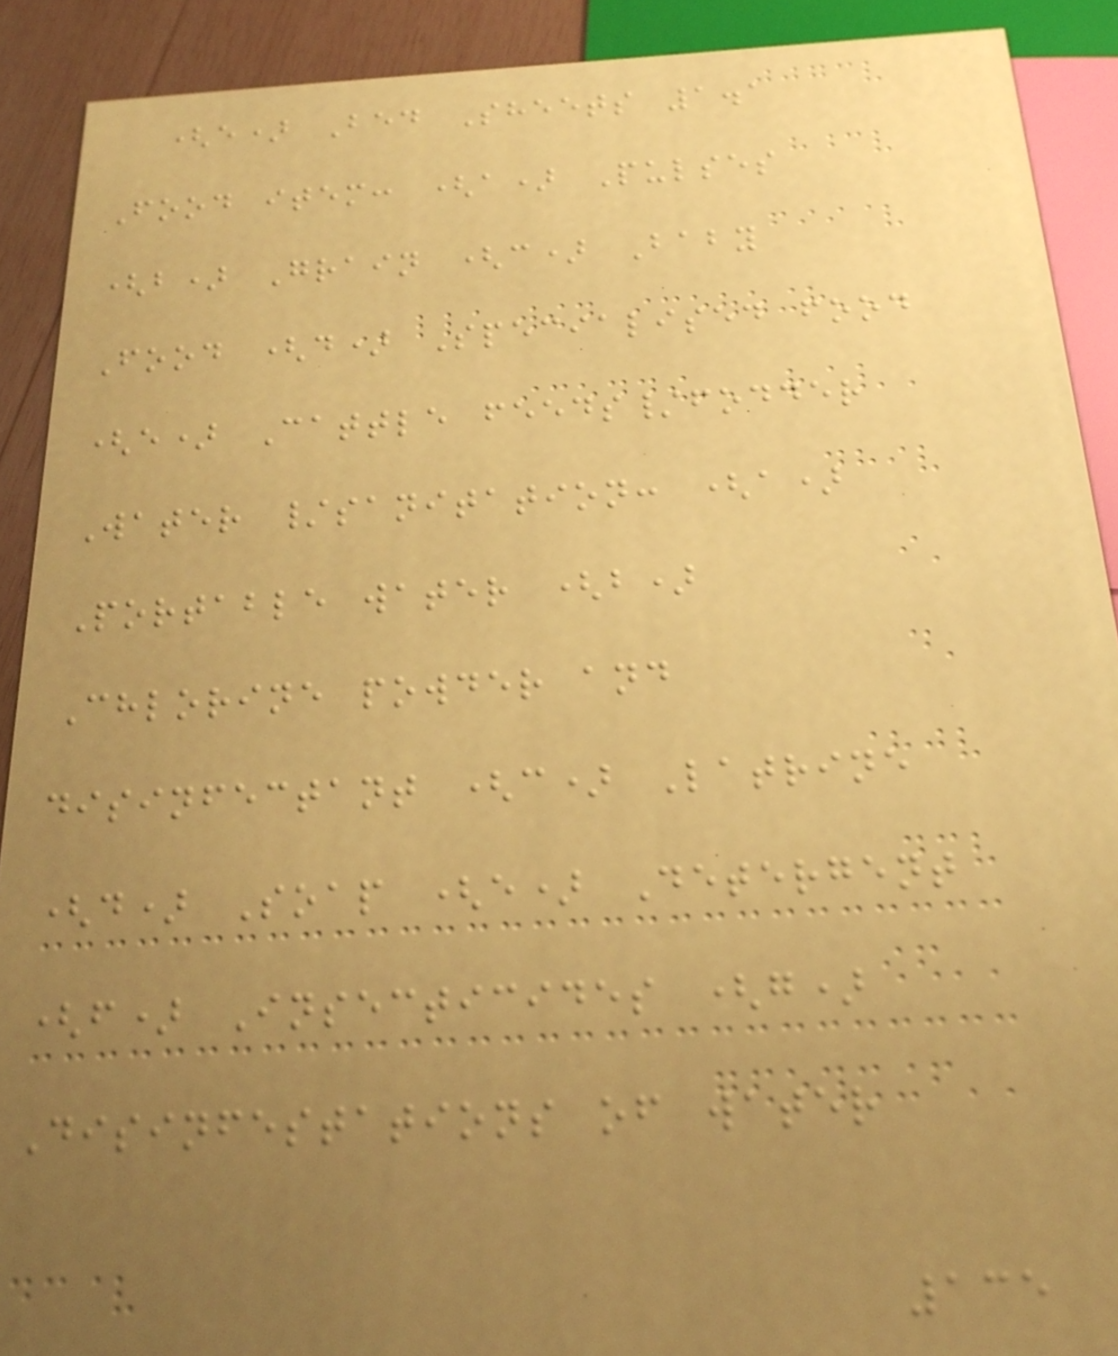(e) Bed Sheets 1.1
Food item: (a) Pulses
(b) Grain (c) Baby
Food (d) Specialised food
(e) Cattle feeds/fodder
Water /sanitation: (a)
Portable water (b)
Chlorine powder and
disinfectant (c) Latrine
(d) Soap (e) Detergent
(f) Insecticides (g)
Disinfestations of water
135
